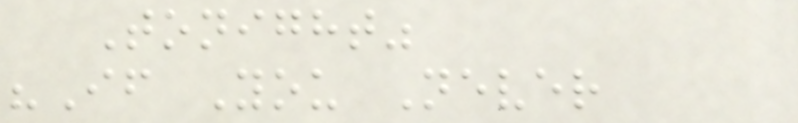Tonight"
"If You Never
